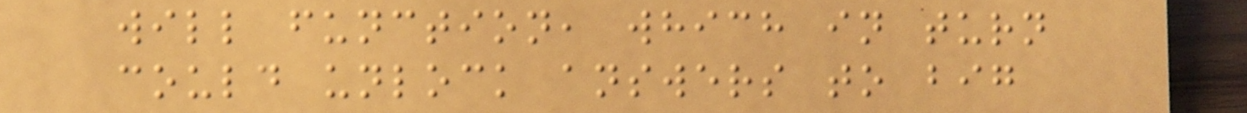will function, which in turn
could unlock answers to big
